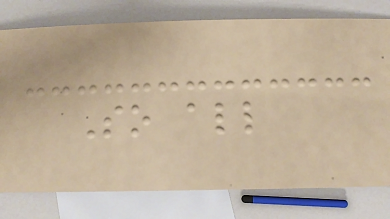So all
